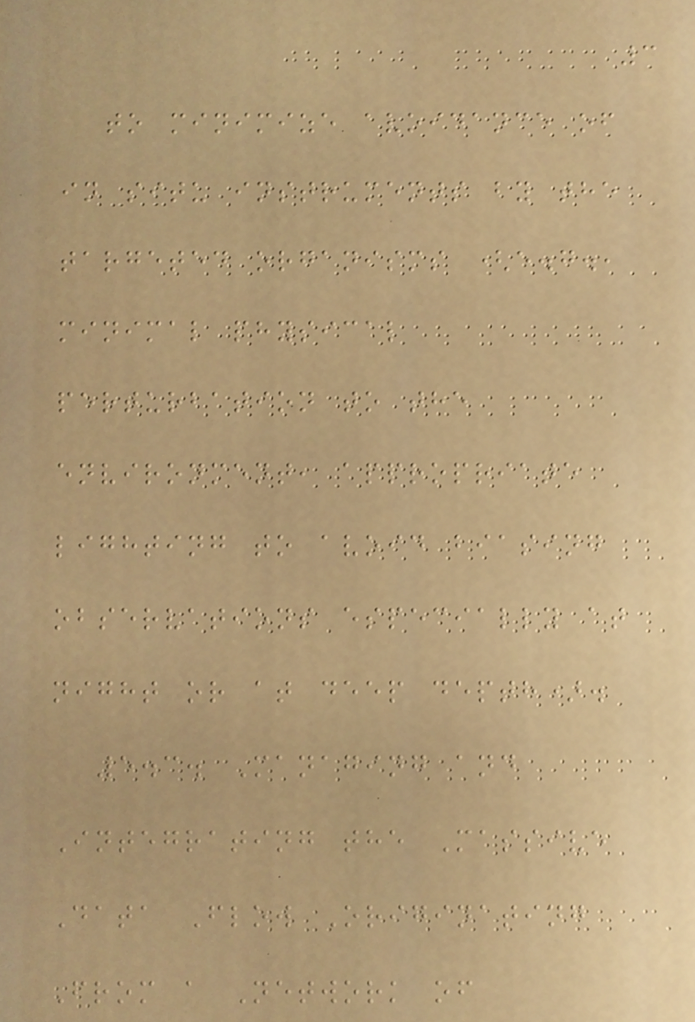3
to minimize avoidance of
in situ instruments by the
targeted organisms (e.g.,
minimal physical
perturbation to the
environment, appropriate
lighting to avoid biasing
observations especially at
night or at deep depth).
5.3. Managing and
Integrating the Massive
Data Flow Originating
From a Network of
